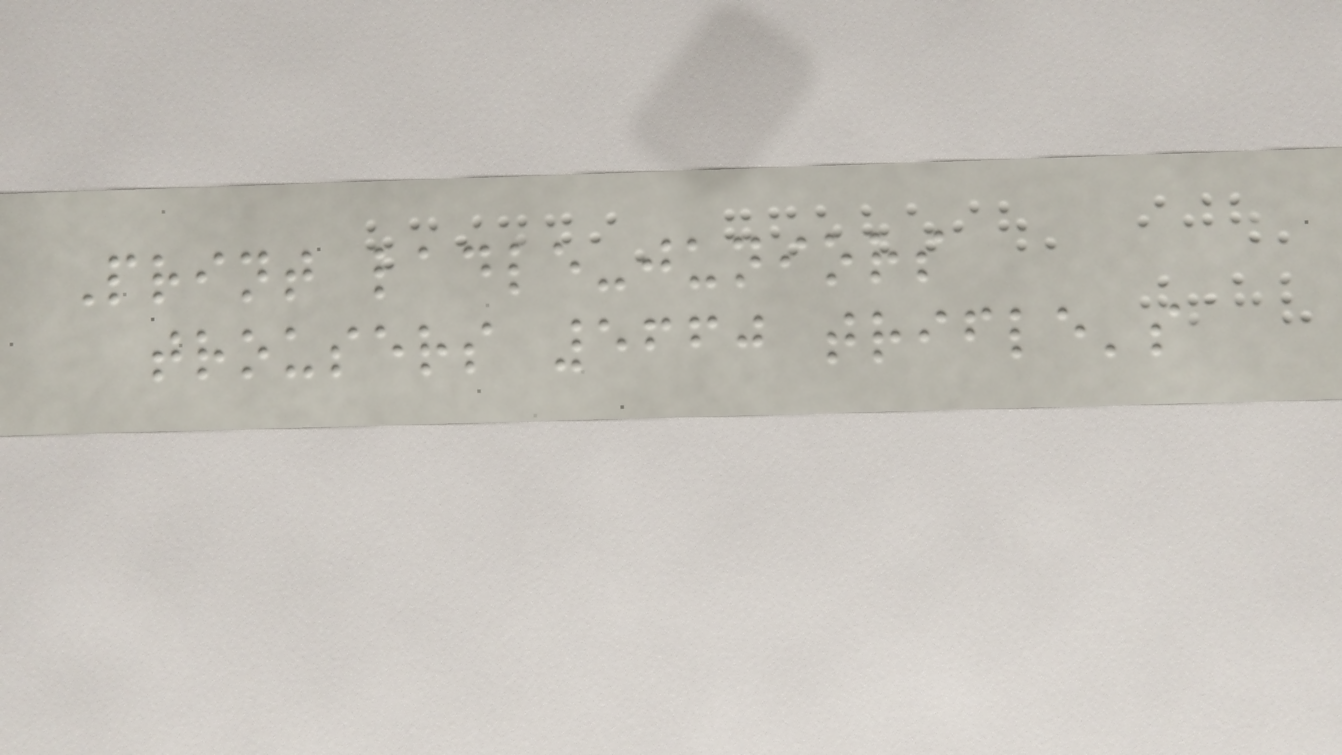Print ladle-juniors
trousers 5660 trifle's
